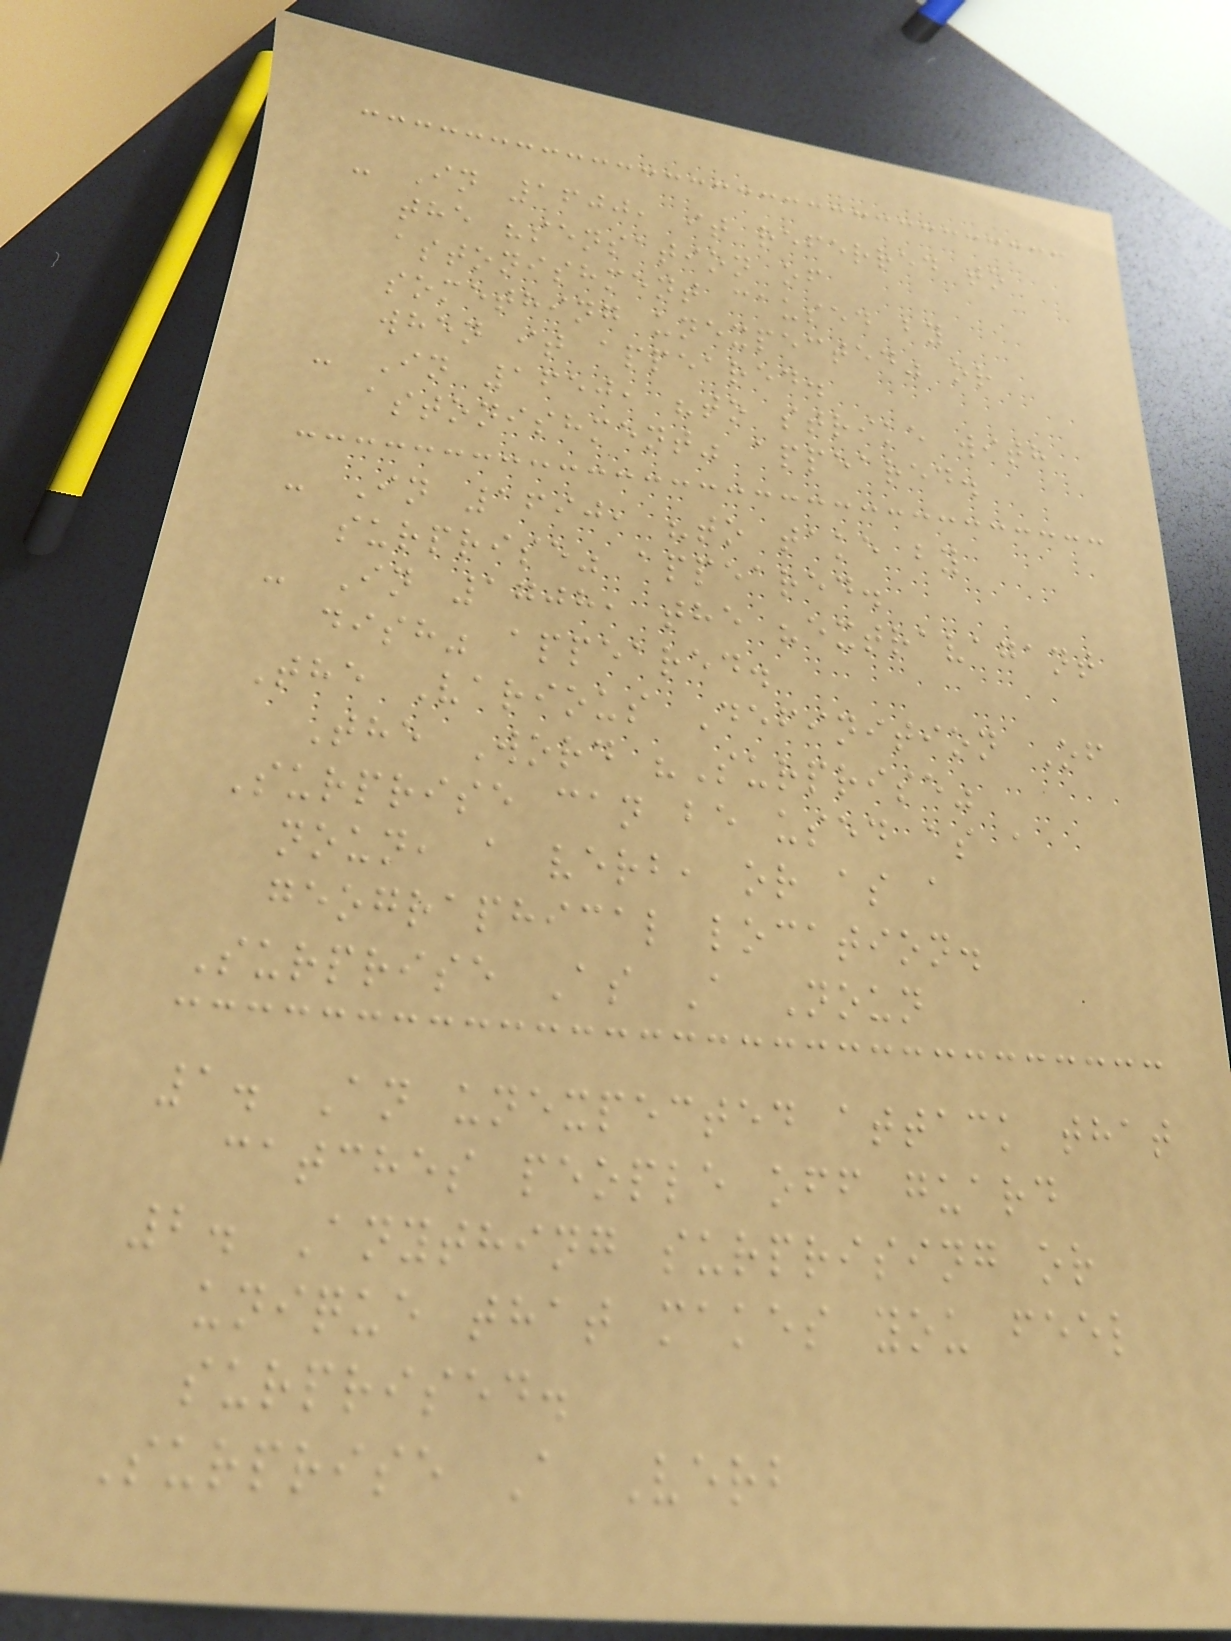- In 1600, it referred to
the "sensation of
astonishment caused by
something unexpected" or
when it appeared.
- In 1650, "to strike with
astonishment" appeared.
- In 1690, "to take by
surprise" appeared.
- In 1708, the "extravagant
dish" appeared.
The Various Definition Of
The Word "Surprise"
Surprise can be used as a
noun, a verb, or as a
geographical location.
Surprise As A Noun
1. An unexpected attack that
catches people off guard
2. Anything surprising or
unique that makes you feel
surprised.
Surprise A Verb
